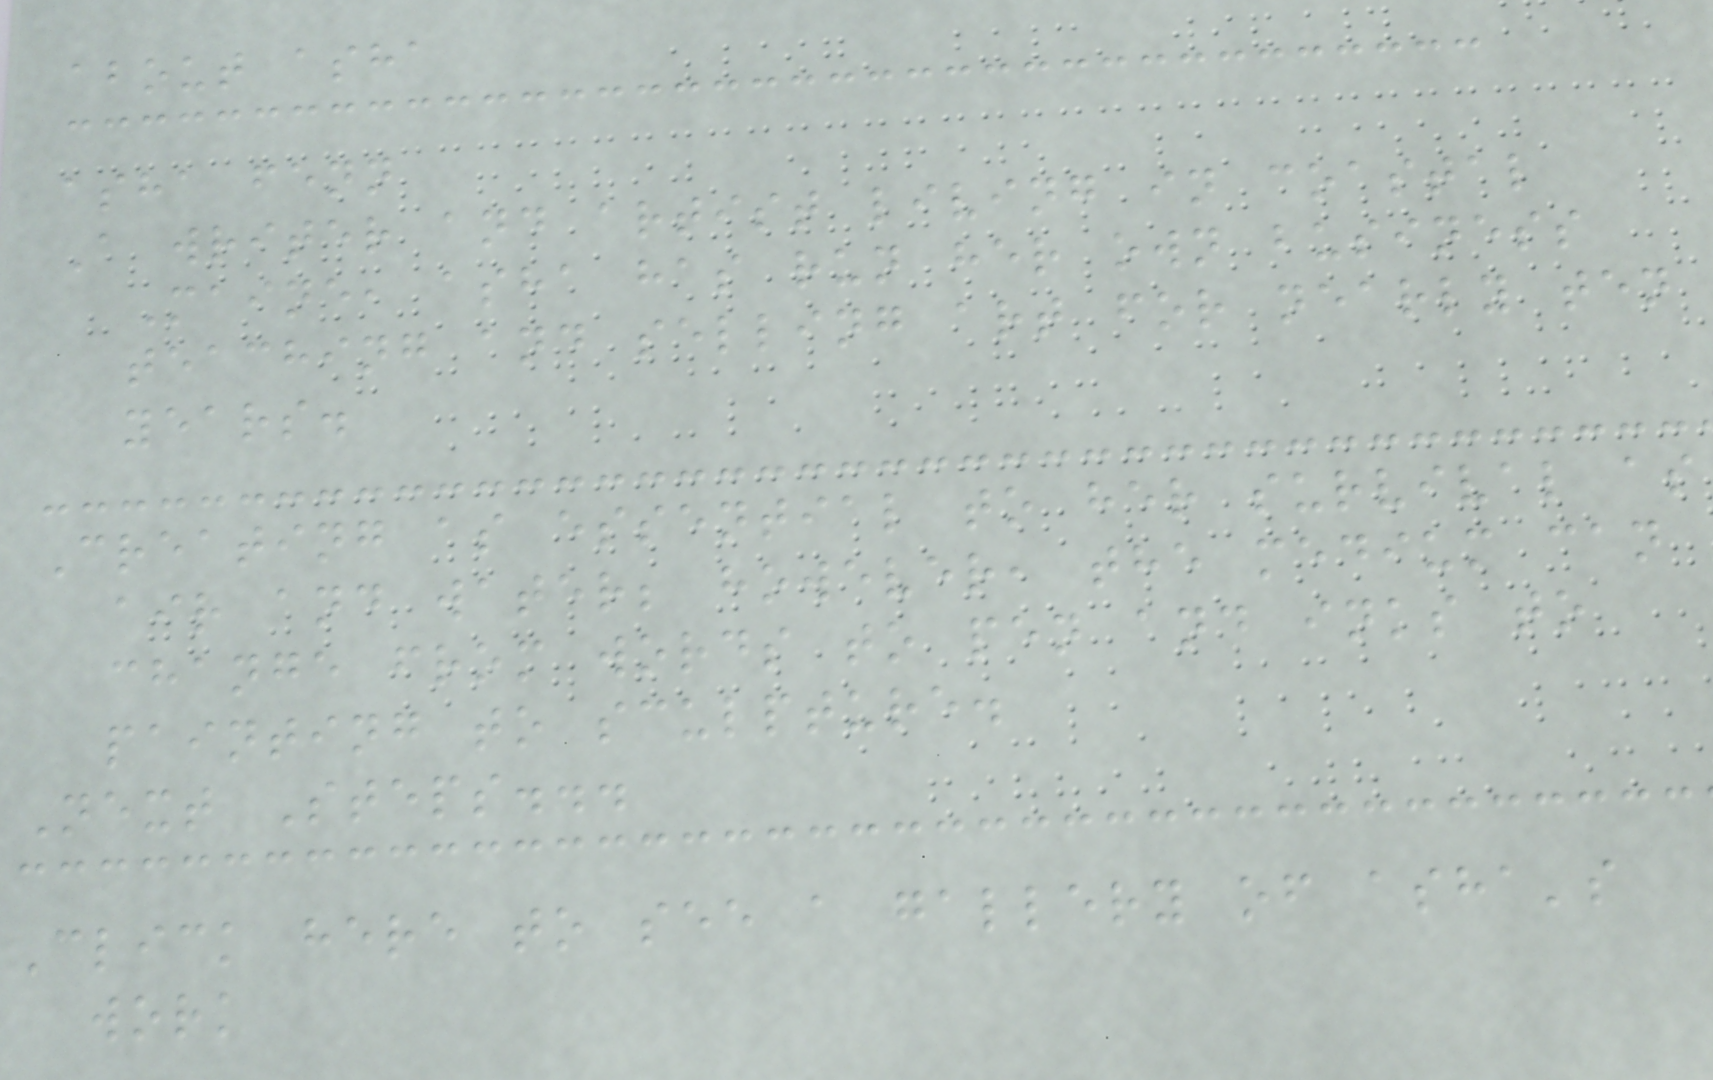about asha
asha fenn
A writer and artist living in coastal
Maine, asha has run her own business
teaching and selling art for nearly ten
years.
Creating as essential to her survival as
air and water; however, the medium can
change from words to pen and inks to
painting to sculpture.
Next Steps...
Click here to see a gallery of asha's
work
